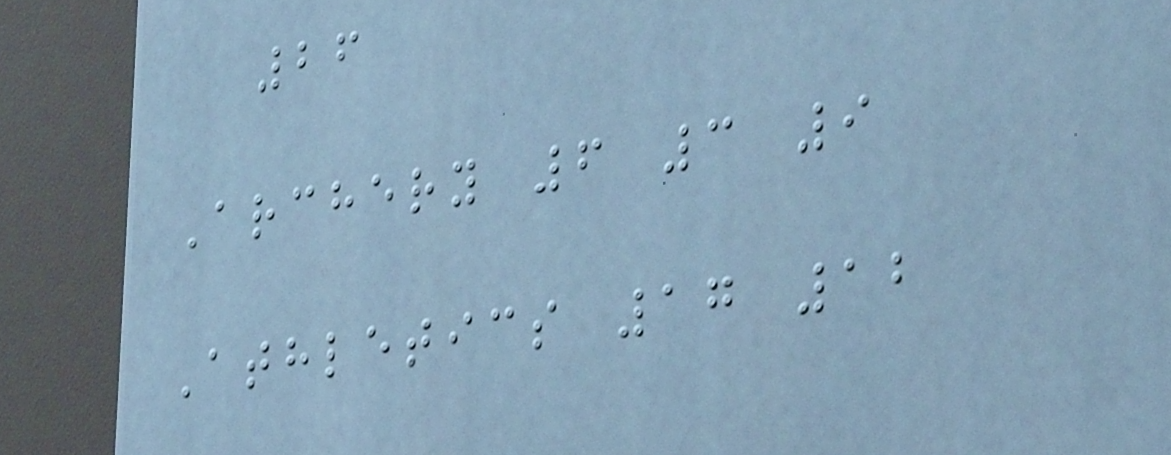26
Archery 6 3 9
Athletics 17 12
